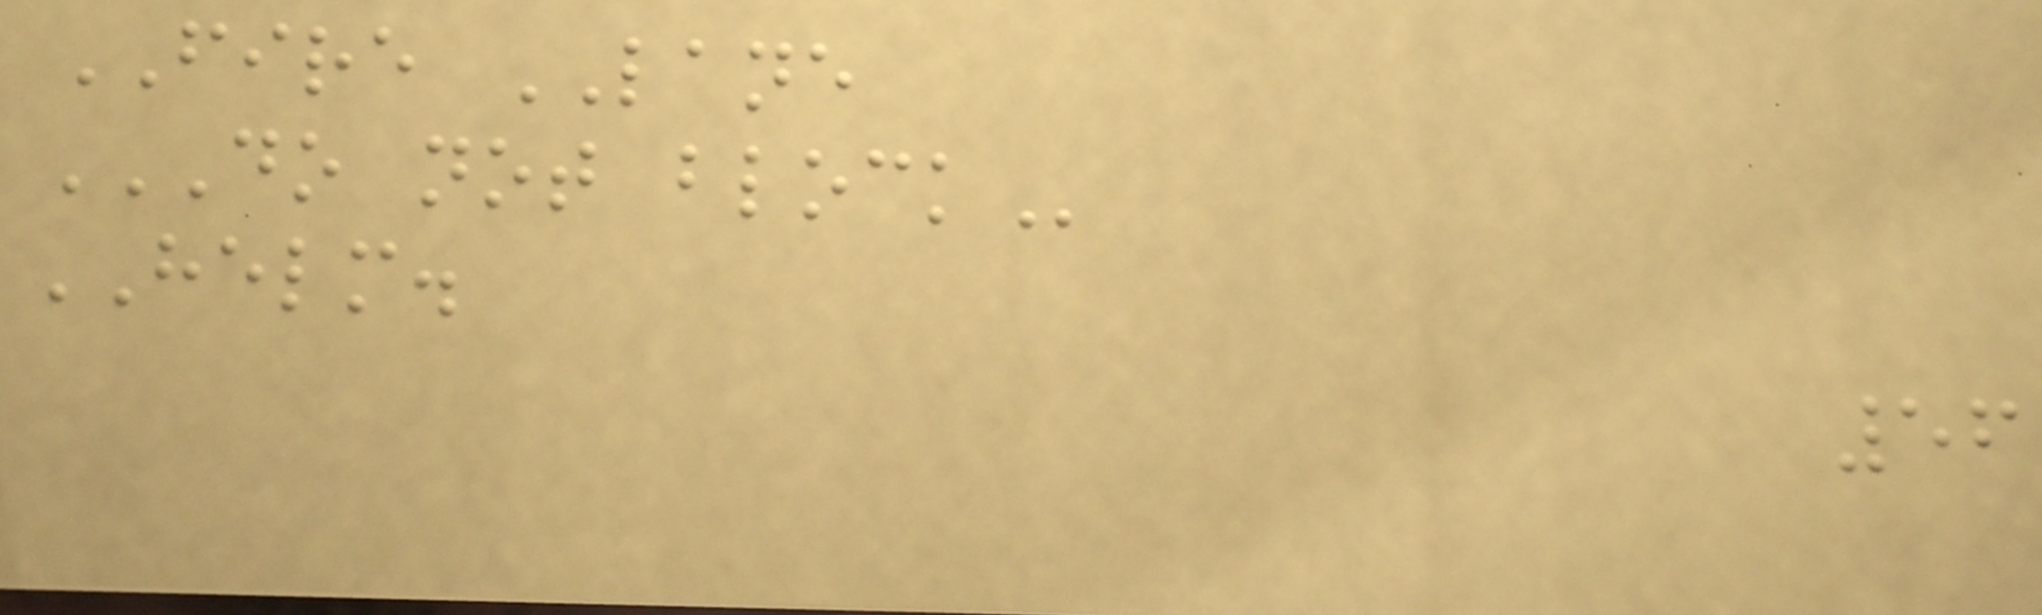FIRE LANE
DO NOT BLOCK
HELM.
56
